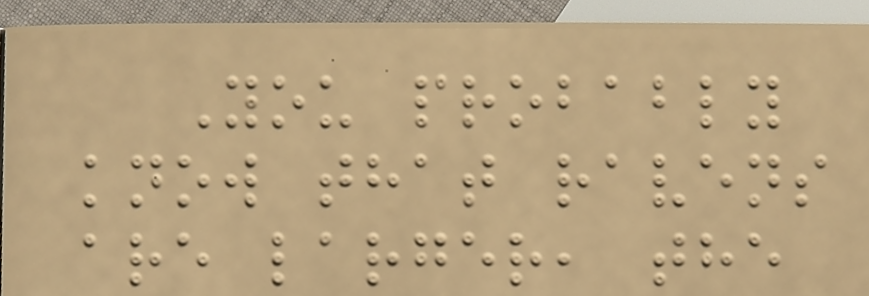You probably
know that ravens
are larger, the
